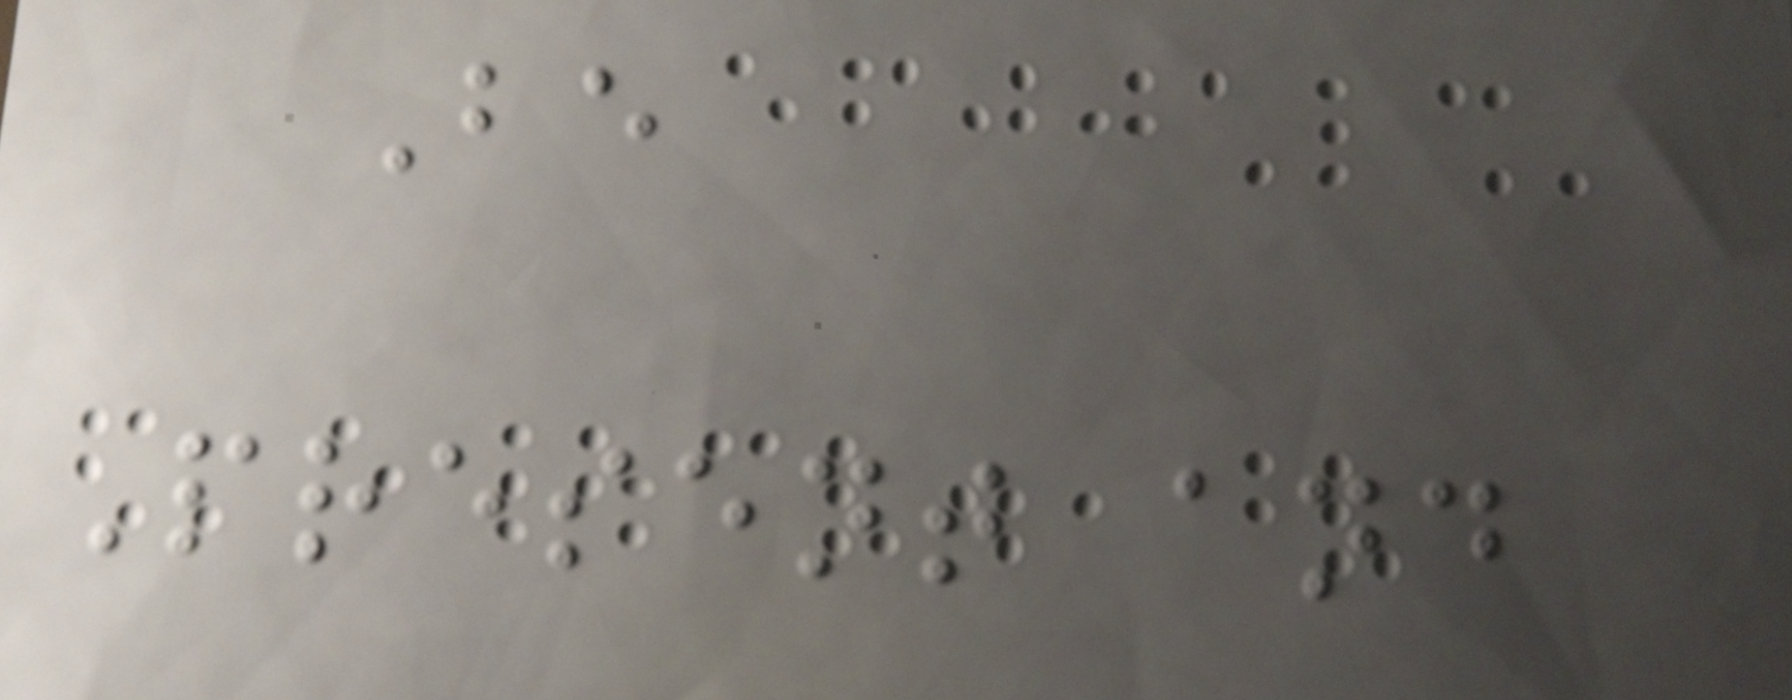Be
Present and
